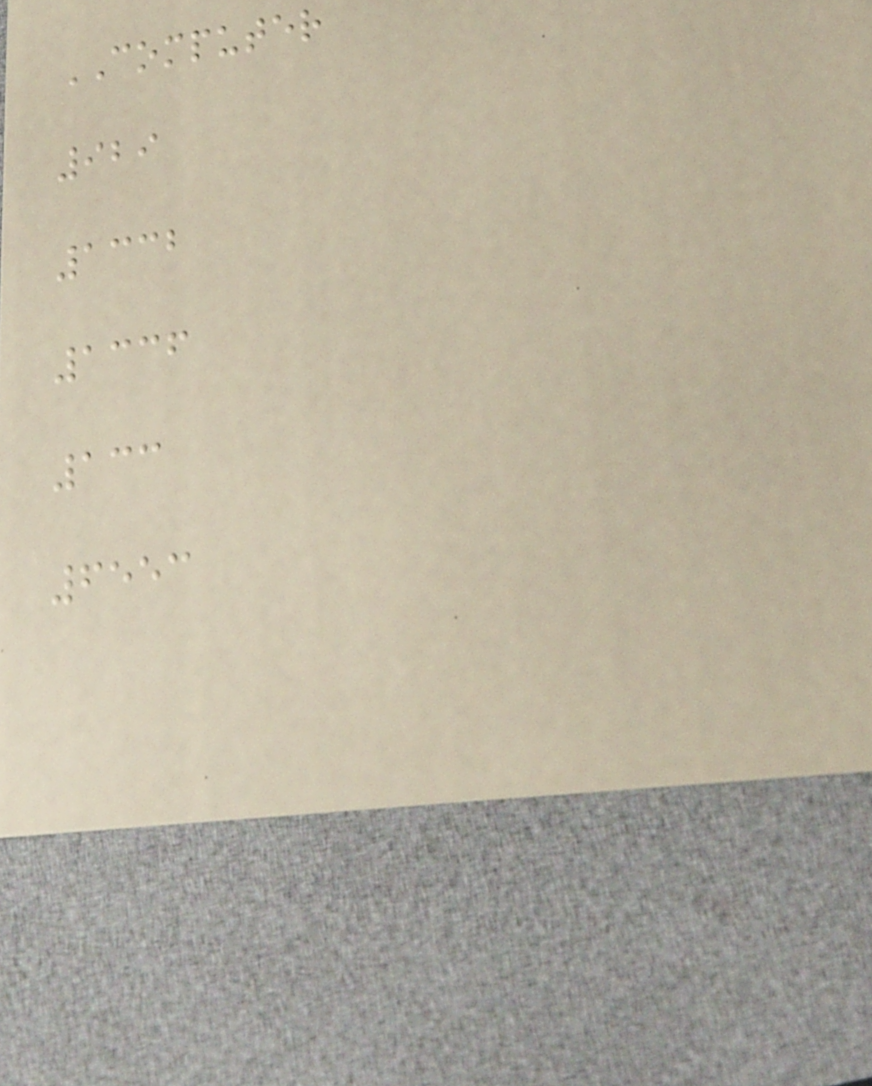COMPUTER
929
1332
1336
133
6553
